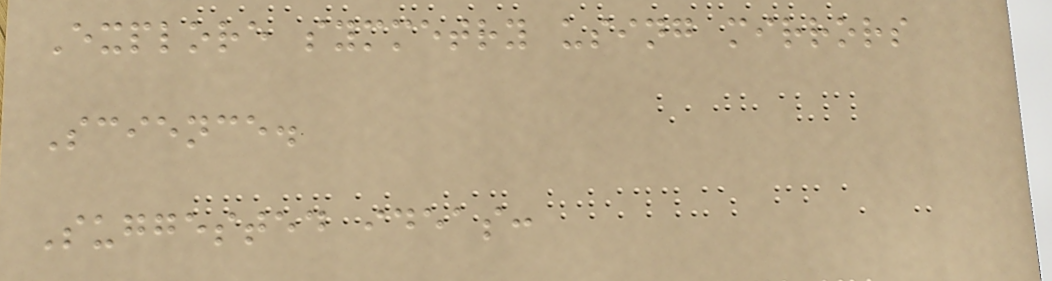Explore symmetry using mirrors
Science.
Suggested ideas:
